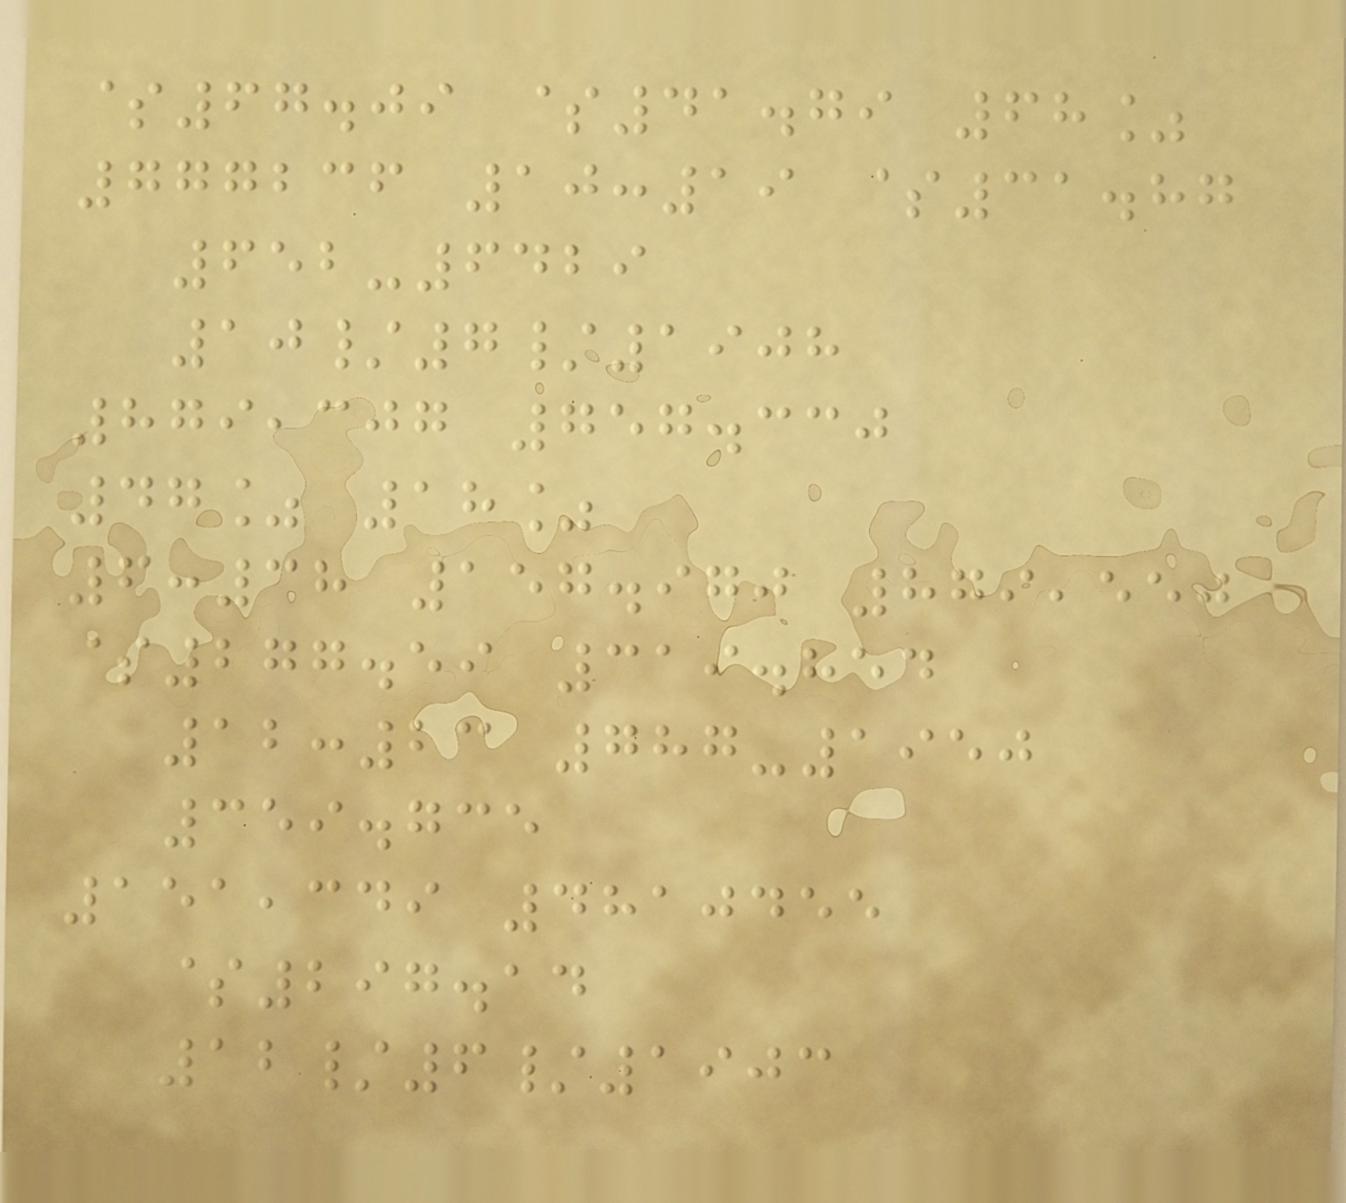$67.09 $41.79 68%
777236 10:19 $31.87
652-6429
10/7/1908
879,307 757.330
47% 18%
6:38 157.970 879,550
$277.59 319.854
12:23 787-1950
359.735
151,349 4810455
$297.14
12/6/1903
